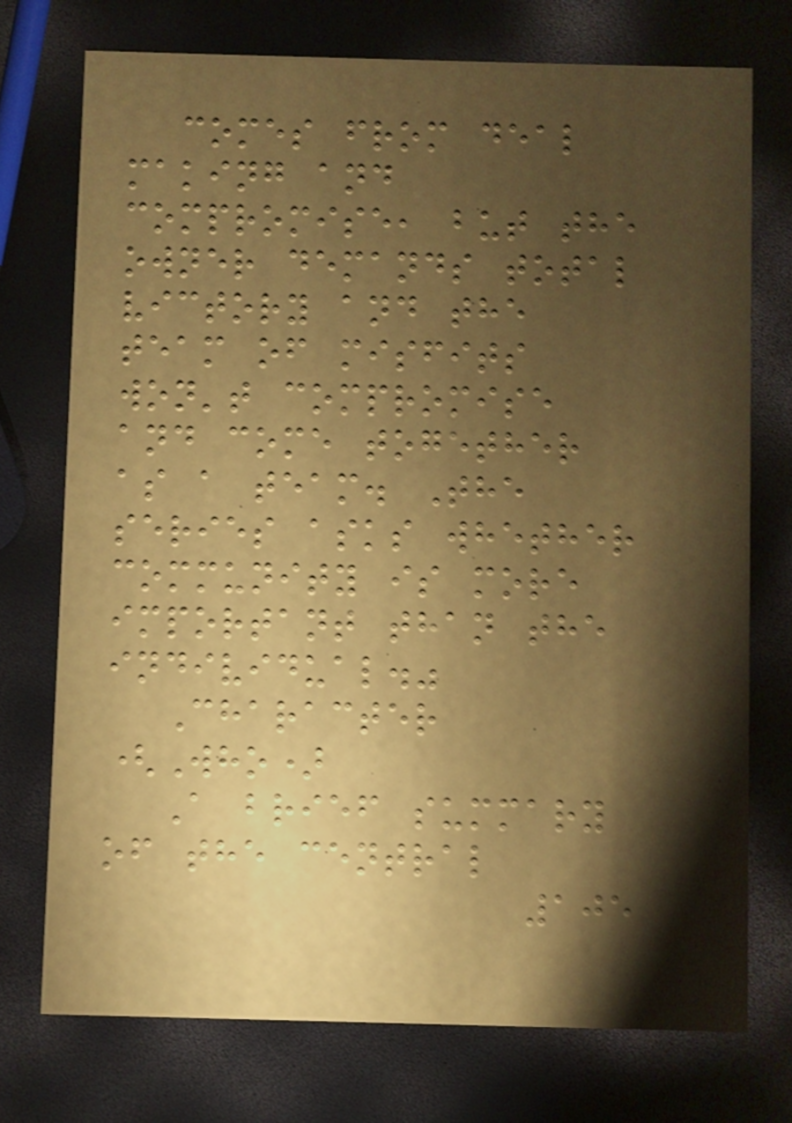comes from deal
making and
compromise, but the
owner demands total
victory and the
team of misfits
won't compromise
and come together
as a team. The
series asks whether
community is more
important than the
individual."
Character
(Who)
A brief summary
of the central
105
